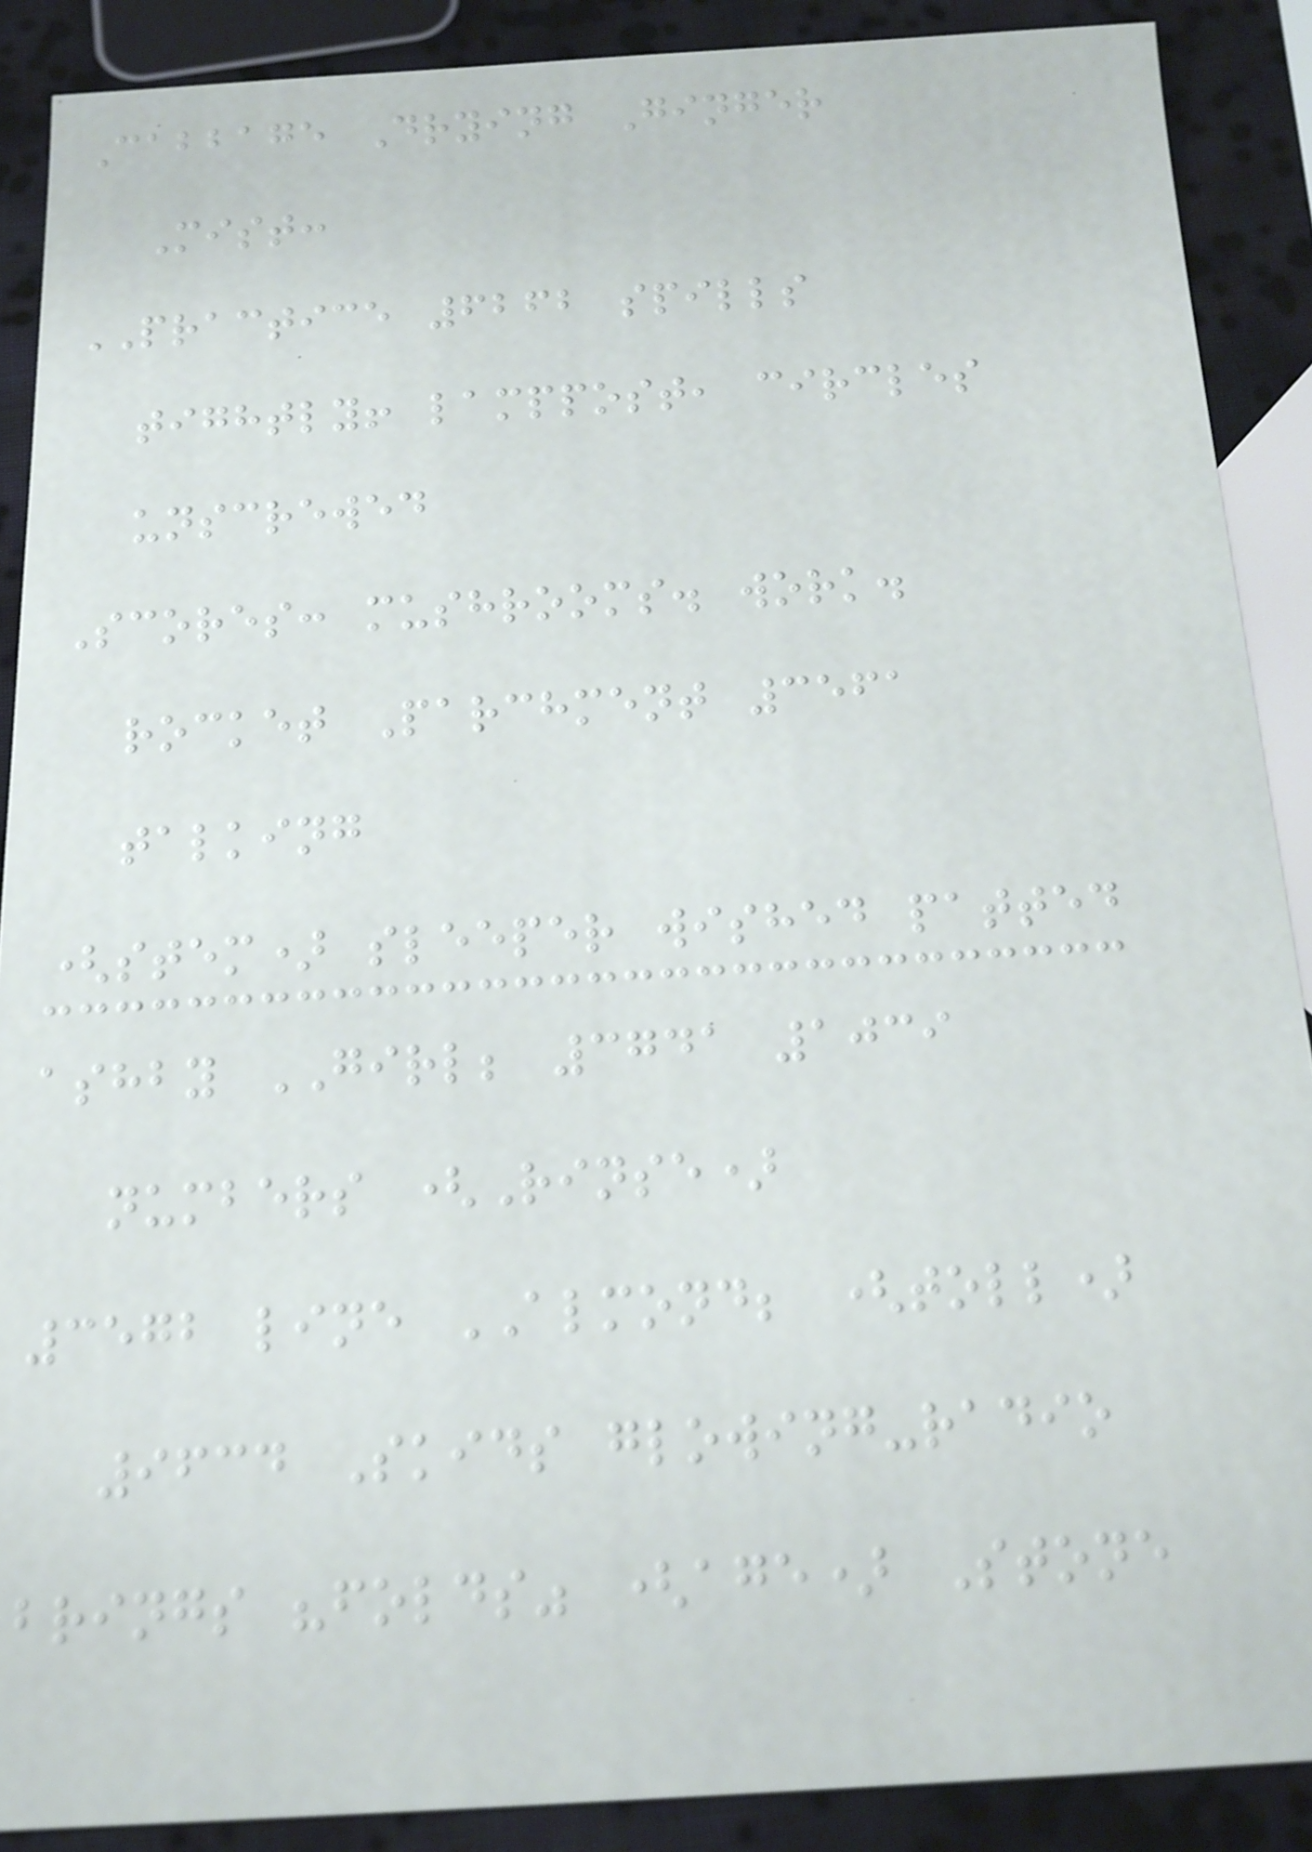Cabbage Drying Ginger
Mist:
PRACTICE 6262 spills
tightly! lamppost, circles
unscrewed
Scores: mushrooms. work.
rocket Parchment 3561
talking
(stem) sleeper wished patted
ashby GIRL; 3741 1039
numbers (Rinse)
3572 line ALMOND; (toll)
9634 Skids glowing-radio
brings "folds" (age) Stone
